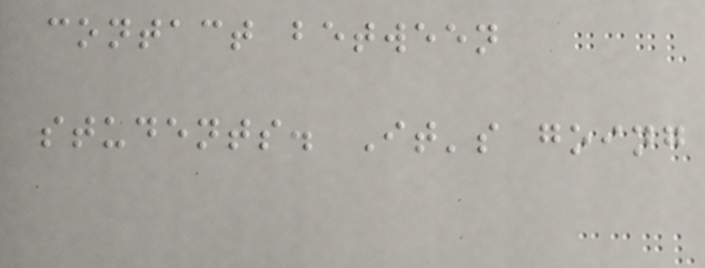contact between
students. It's going
